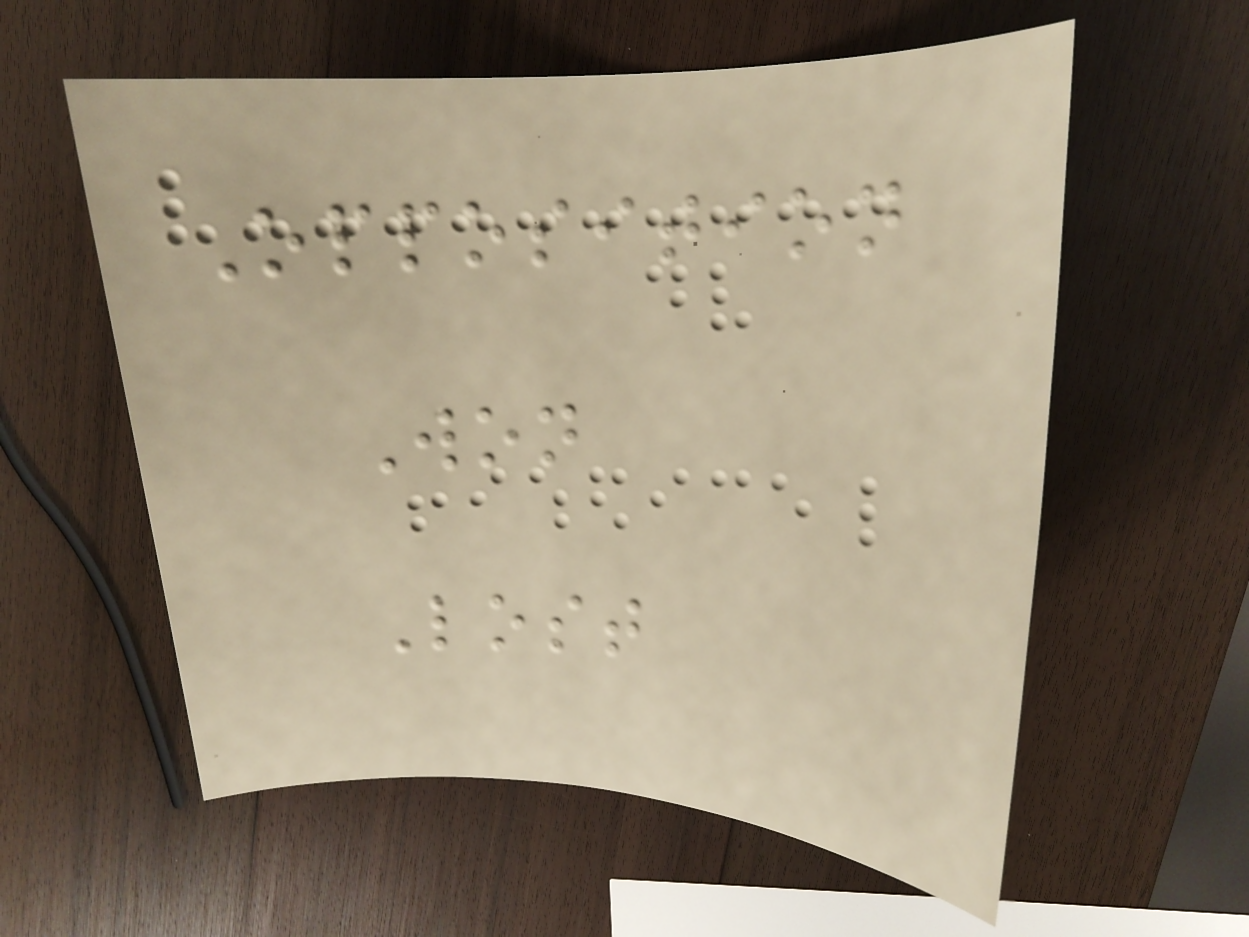Opposition
Won
Lost
